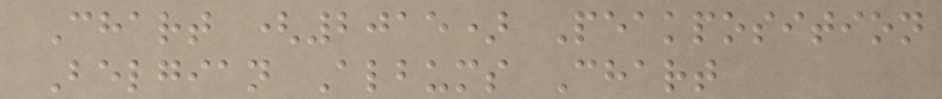Chart (2015) Peakposition
Belgian Albums Chart
